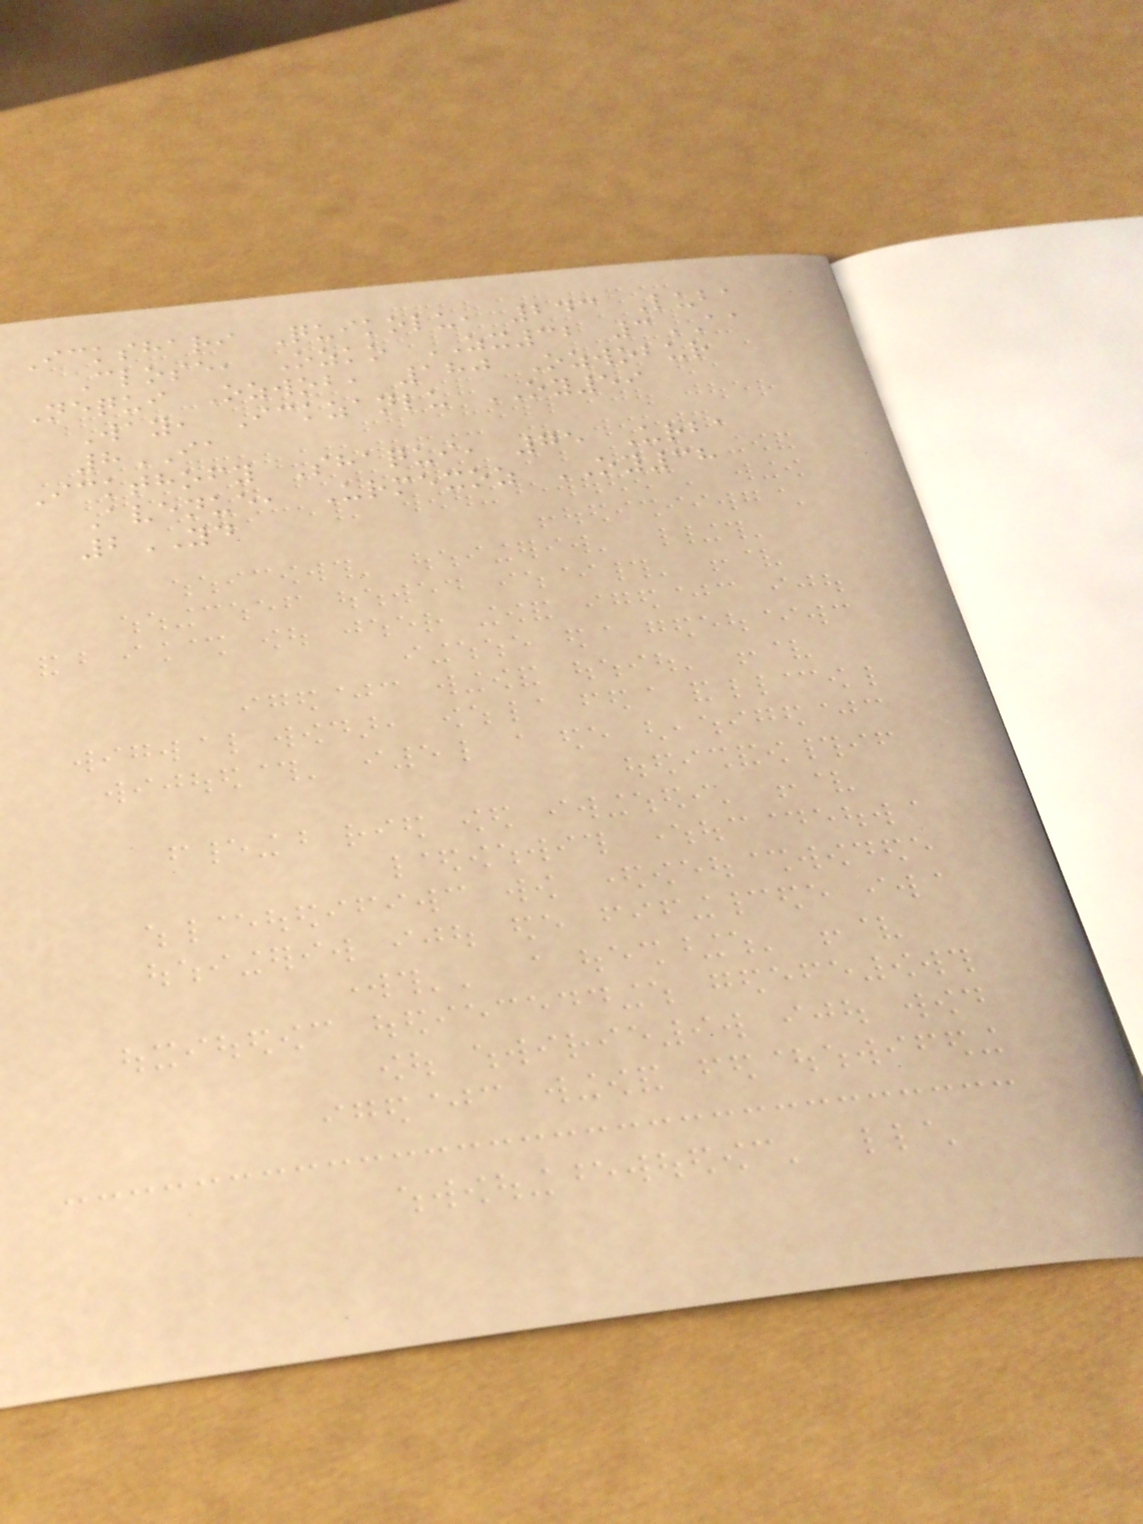Ickshari Quikolu, 243 Luba
Close, Ozko ZX32 3AA
Nequi Ozwob, 180 Ozwobur
Way, Ickzanlu OY59
8IA
Ickthofy Shaqui, 75 Urba
Avenue, Urmexoz OY38
2YD
